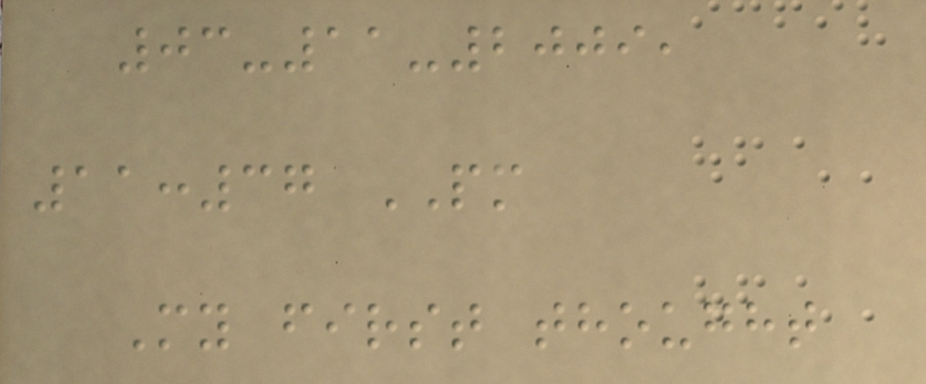03-11-2009,
11:37 PM
My first thought
